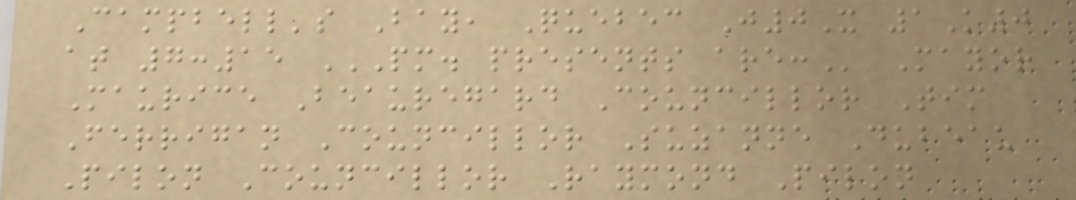Campbell's Bay, Quebec J0X 1K0
at 7:15 PM. PRESENTS ARE: Mayor
Maurice Beauregard Councillor Tim
Ferrigan Councillor Suzanne Dubeau
Pilon Councillor Raymond Pilon
